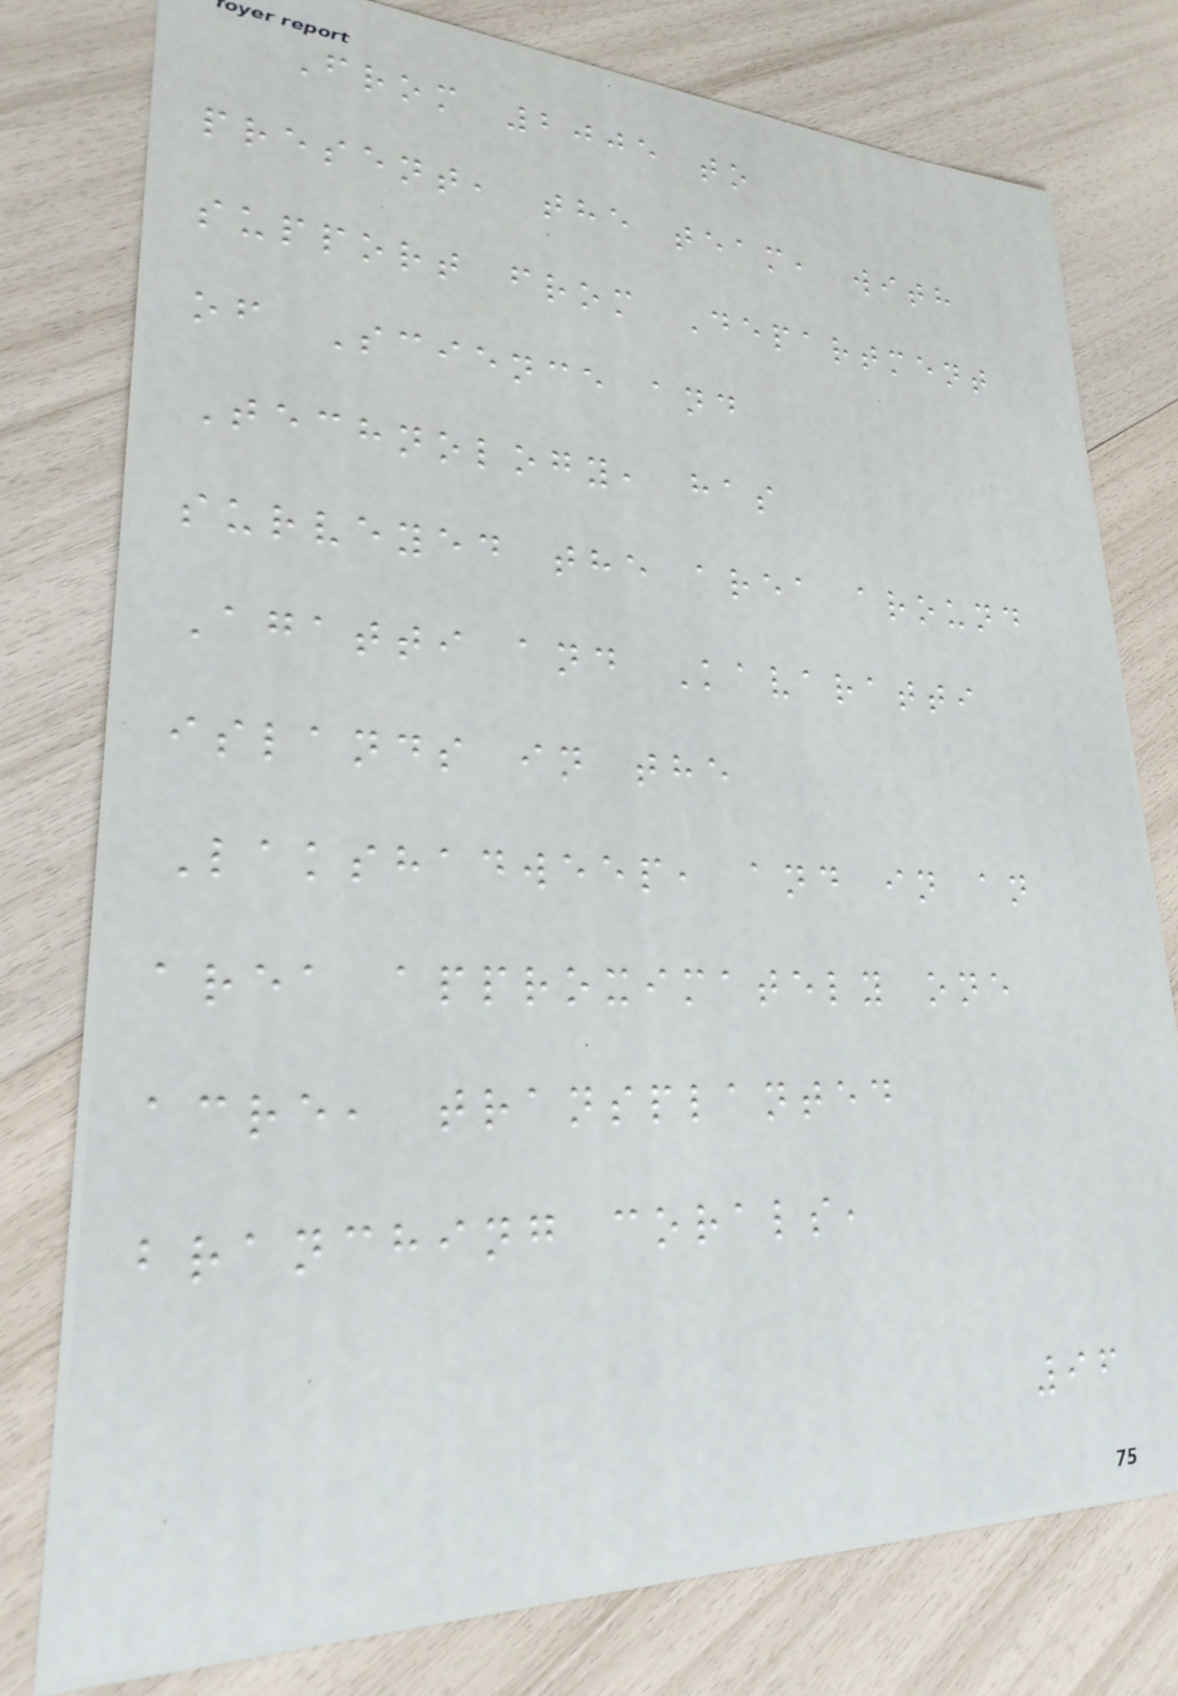From 2005 to
present, the team, with
support from Department
of Science and
Technology, has
surveyed the area around
Agatti and Kavaratti
islands in the
Lakshadweep, and in an
area approximately one
acre, transplanted
branching corals,
96
